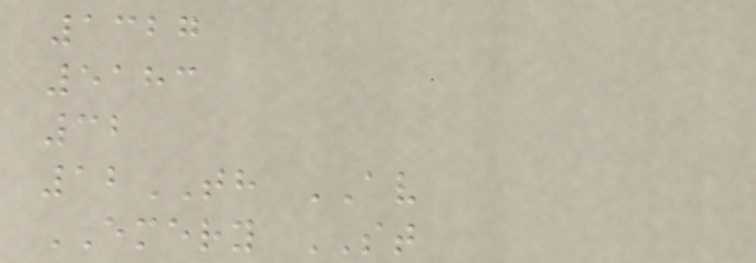1327
5183
32
12TH AV
EMERY ST
